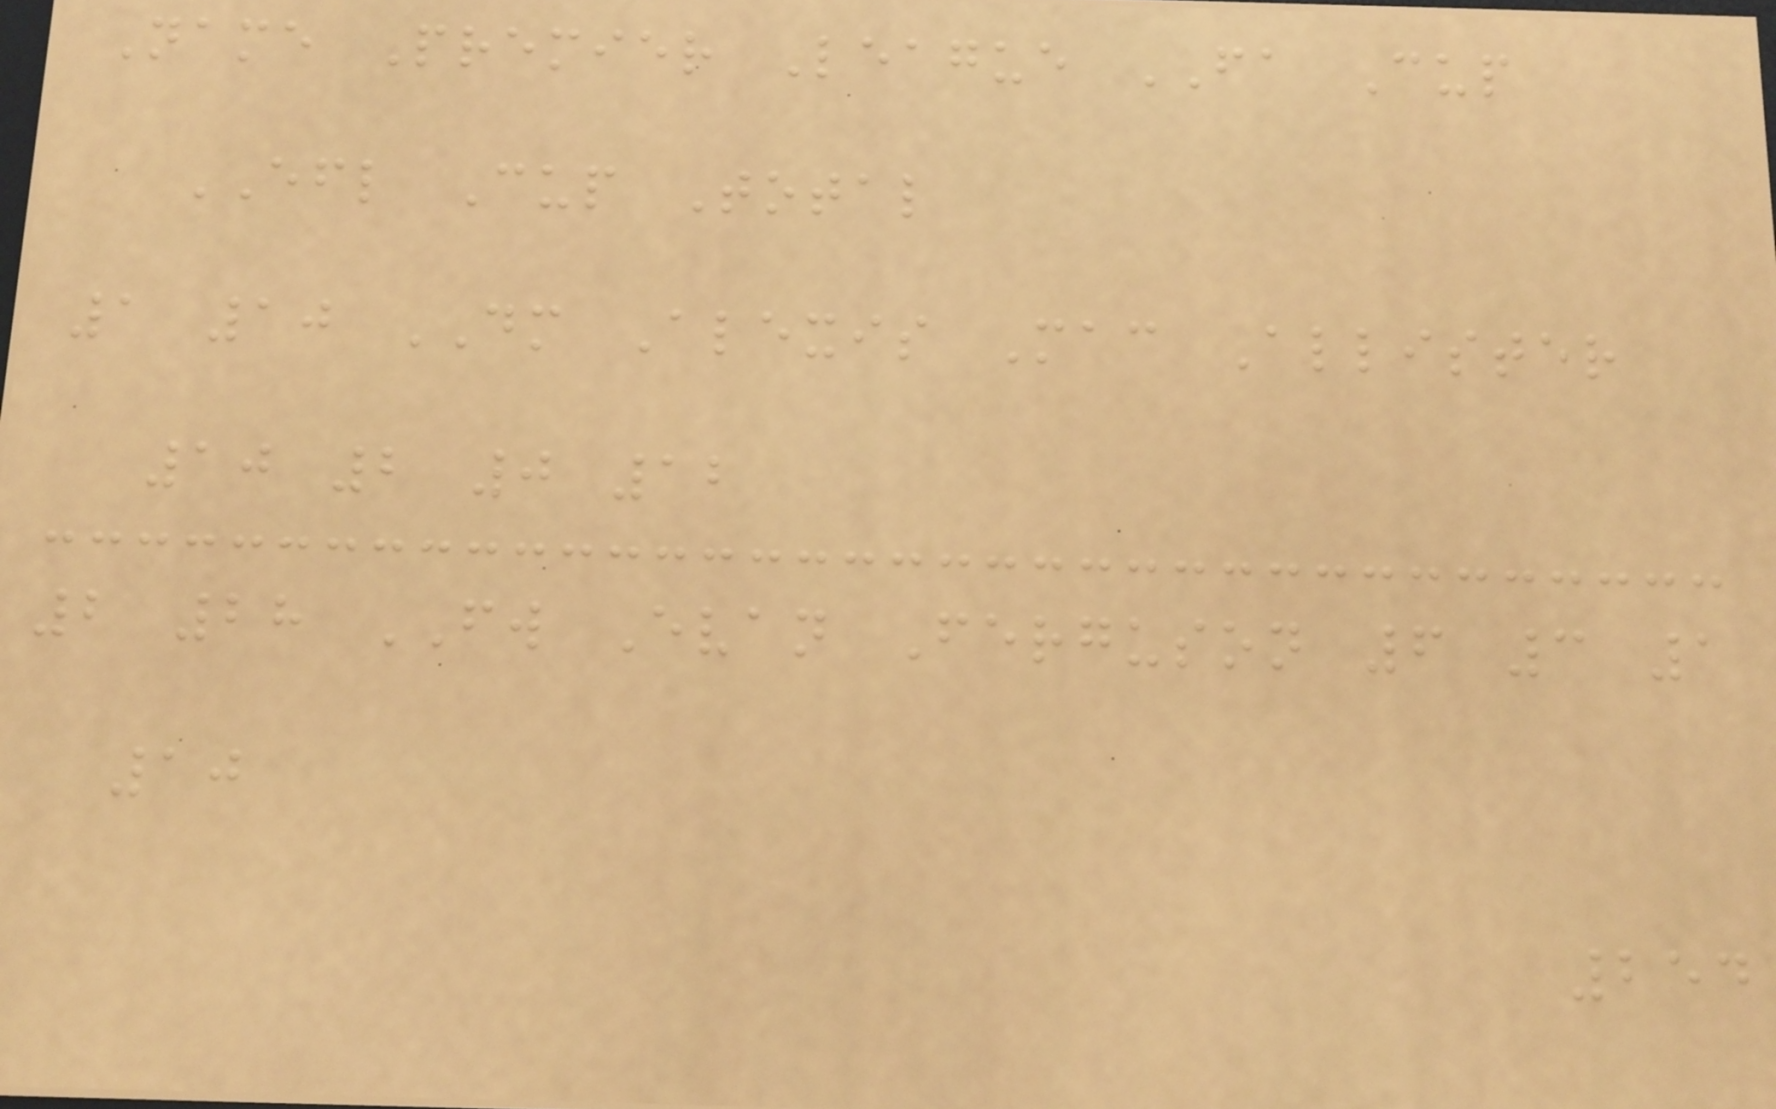Name Premier League FA Cup
EFL Cup Total
1 10 DM Alexis Mac Allister
10 2 0 12
2 28 FW Evan Ferguson 6 3 1
10
254
